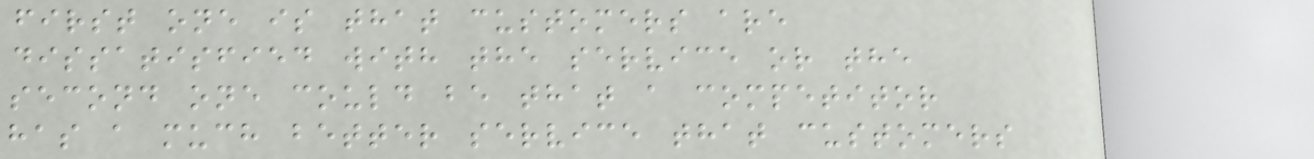first one is that customers are
dissatisfied with the service or the
second one could be that a competitor
has a much better service that customers
